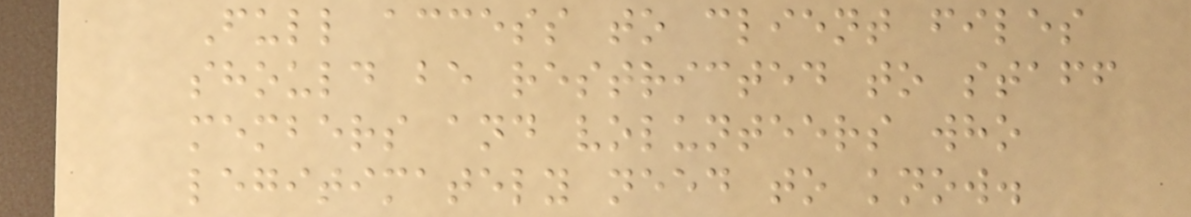Full access to client files
should be restricted to staff
members and volunteers who
legitimately need to know.
